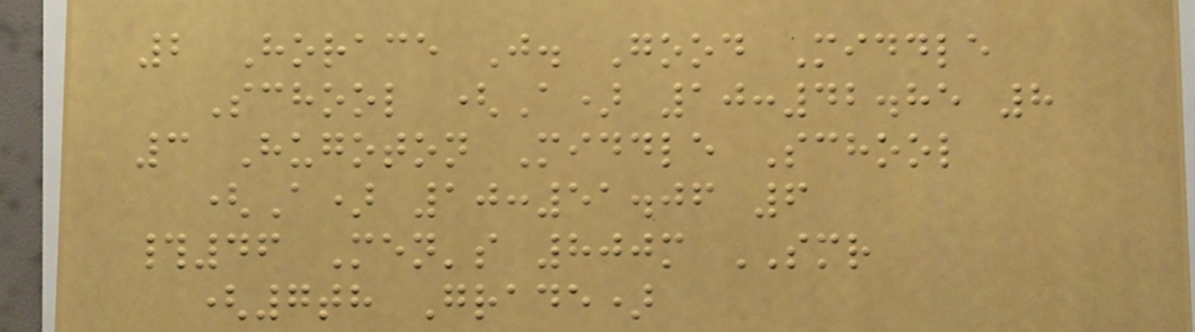2 Horace J. Good Middle
School (A) 10:42.85 8
3 Hugoton Middle School
(A) 10:51.06 6
#46 Men's 800m SMR
(7th Grade)
